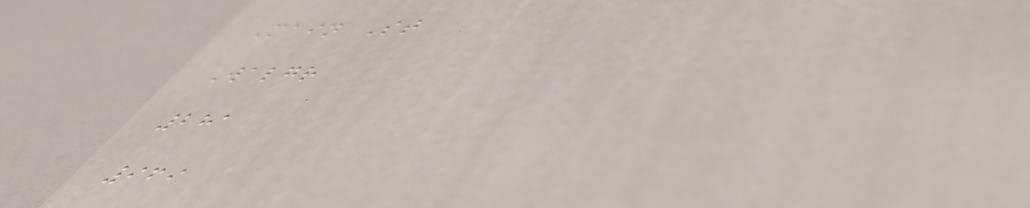Main St
Walgr
281
969
